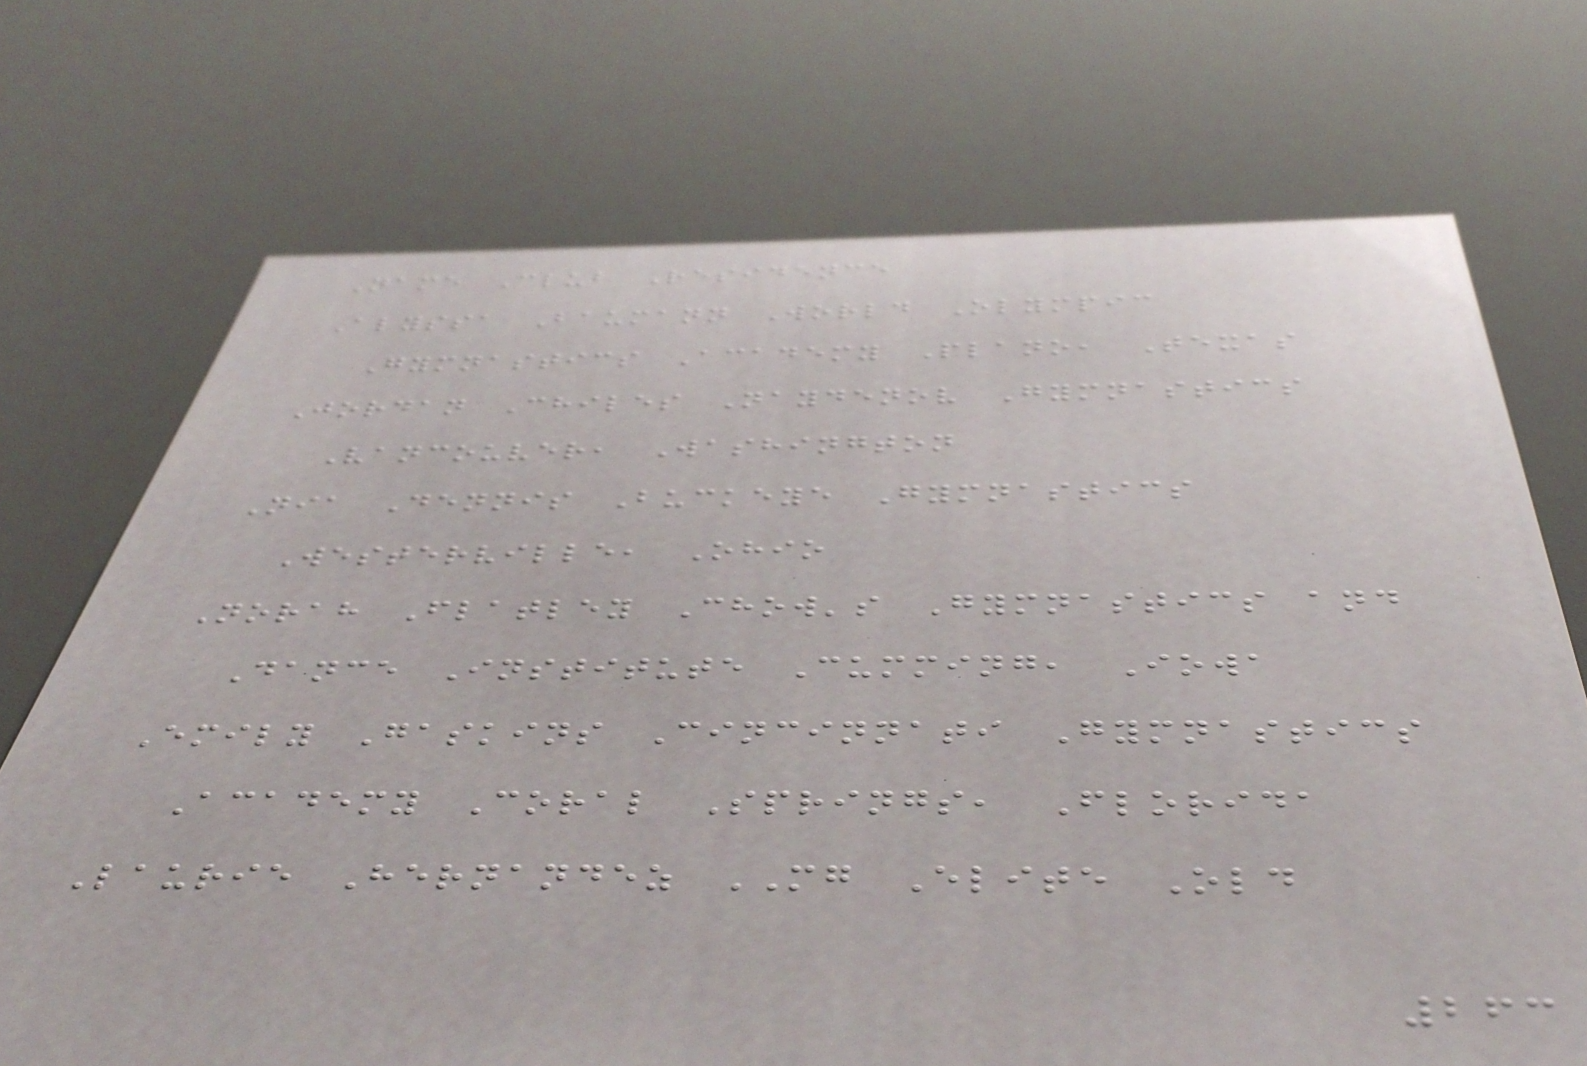Name Club Residence
Alyssa Baumann World Olympic
Gymnastics Academy Plano, Texas
Jordan Chiles Naydenov Gymnastics
Vancouver, Washington
Nia Dennis Buckeye Gymnastics
Westerville, Ohio
Norah Flatley Chow's Gymnastics and
Dance Institute Cumming, Iowa
Emily Gaskins Cincinnati Gymnastics
Academy Coral Springs, Florida
Laurie Hernandez MG Elite Old
263
